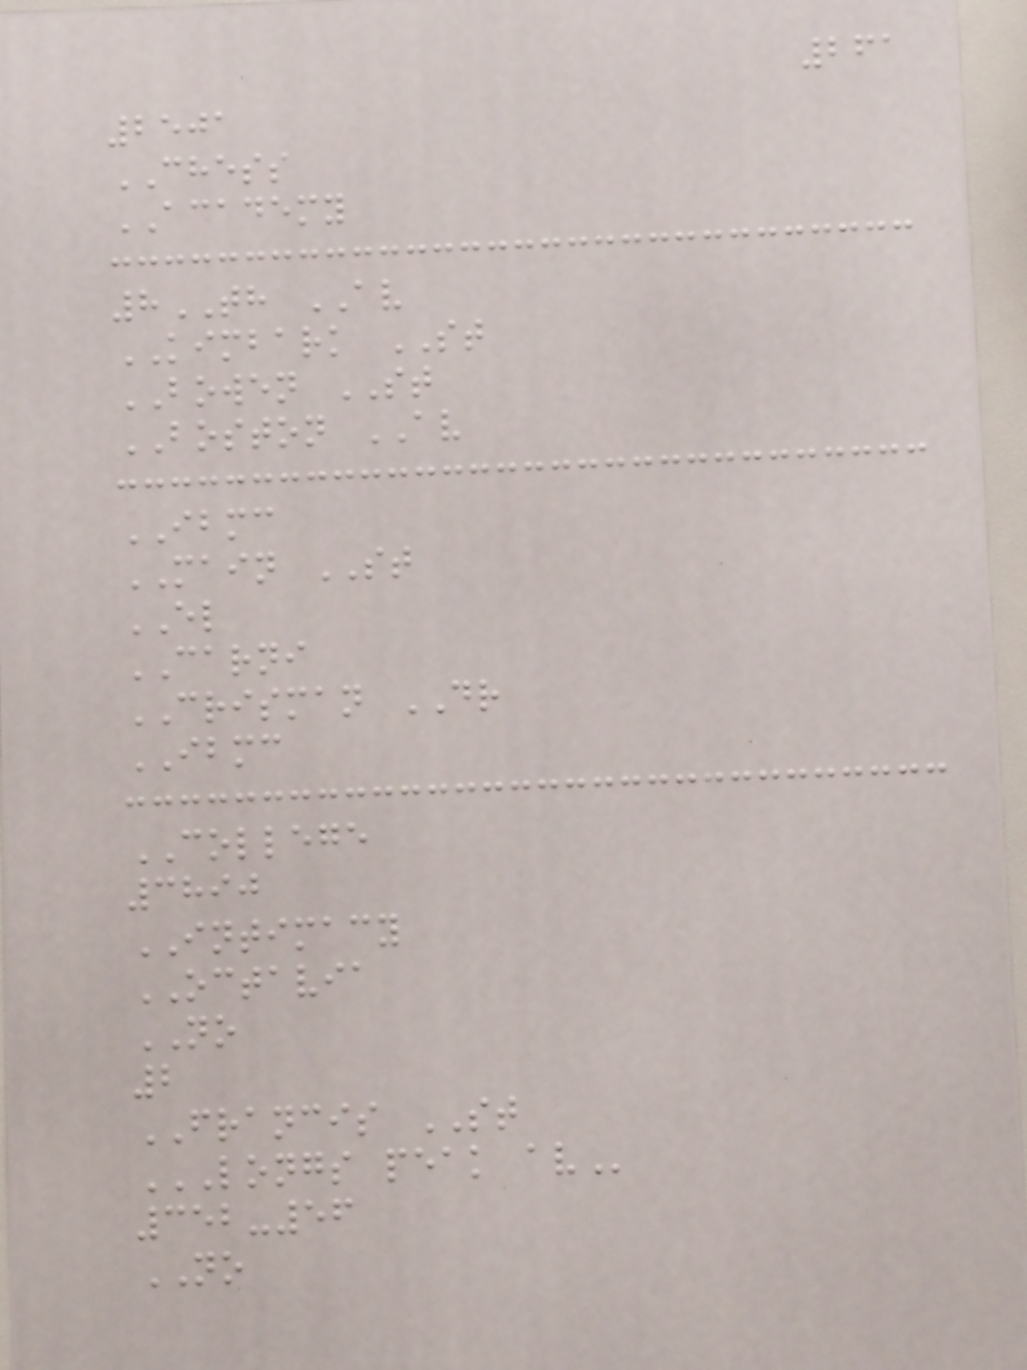261
2501
CHESS
ACADEMY
8TH AV
KIMBARK ST
BOWEN ST
BOSTON AV
IBMC
MAIN ST
EL
CARNI
CRISMAN DR
IBMC
COLLEGE
3890
INTIMACY
OCTAVIA
NO
2
FRANCIS ST
LONGS PEAK AV
352-56
NO
